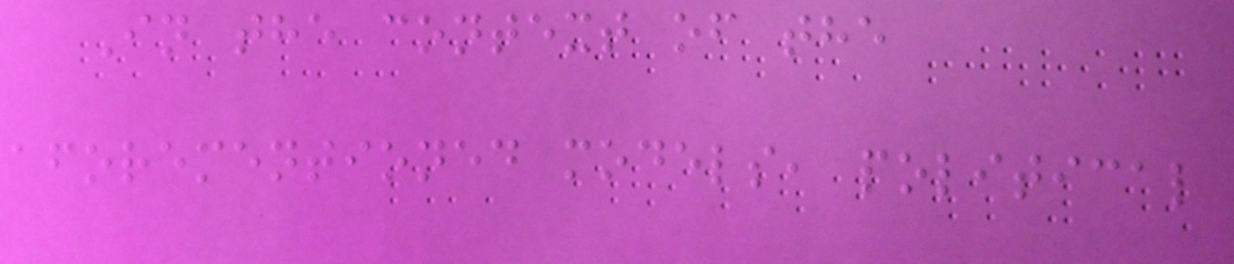In the context of the
aforementioned models, political
